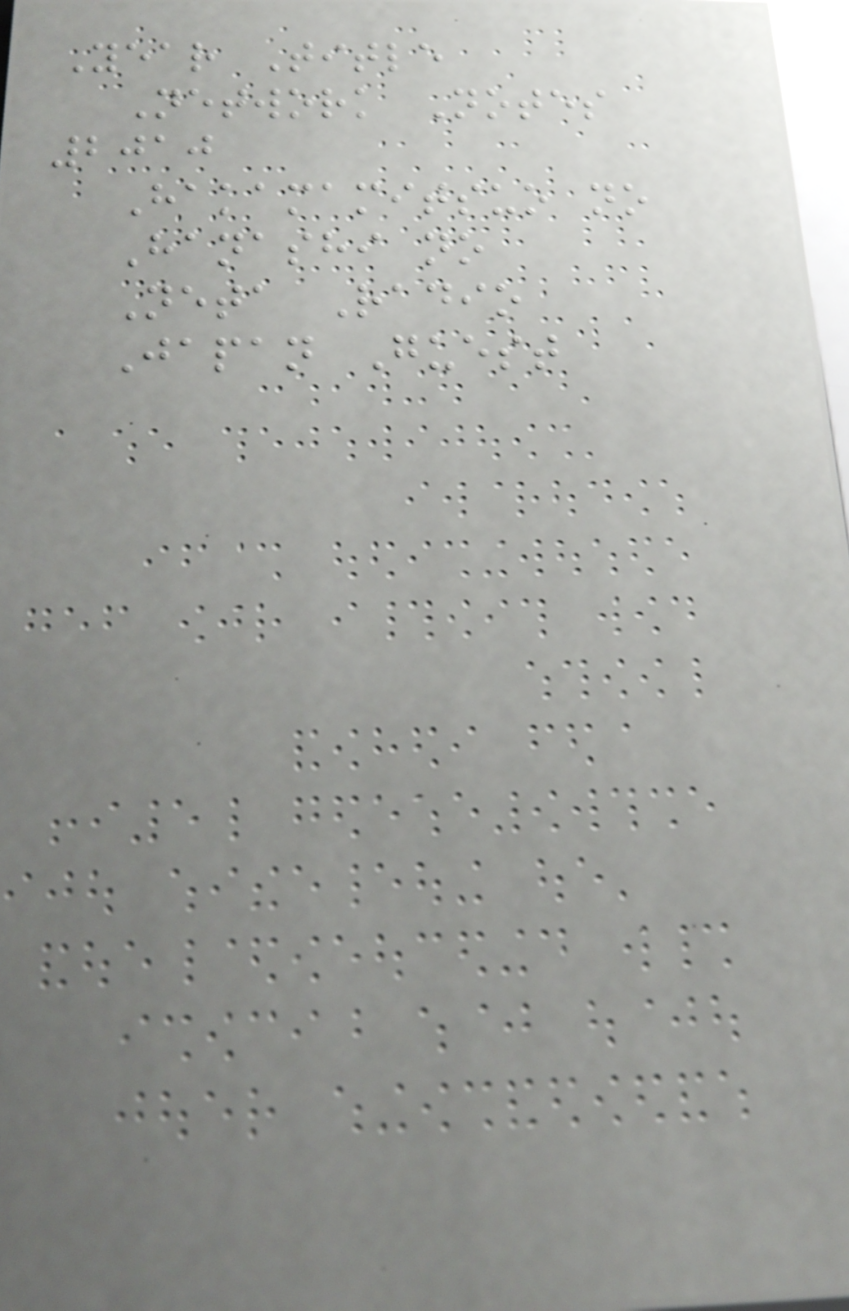Year Title
Network Notes
2010
Hakamamitsuo no
Hanashi no
Neta Radio
Japan Guest
